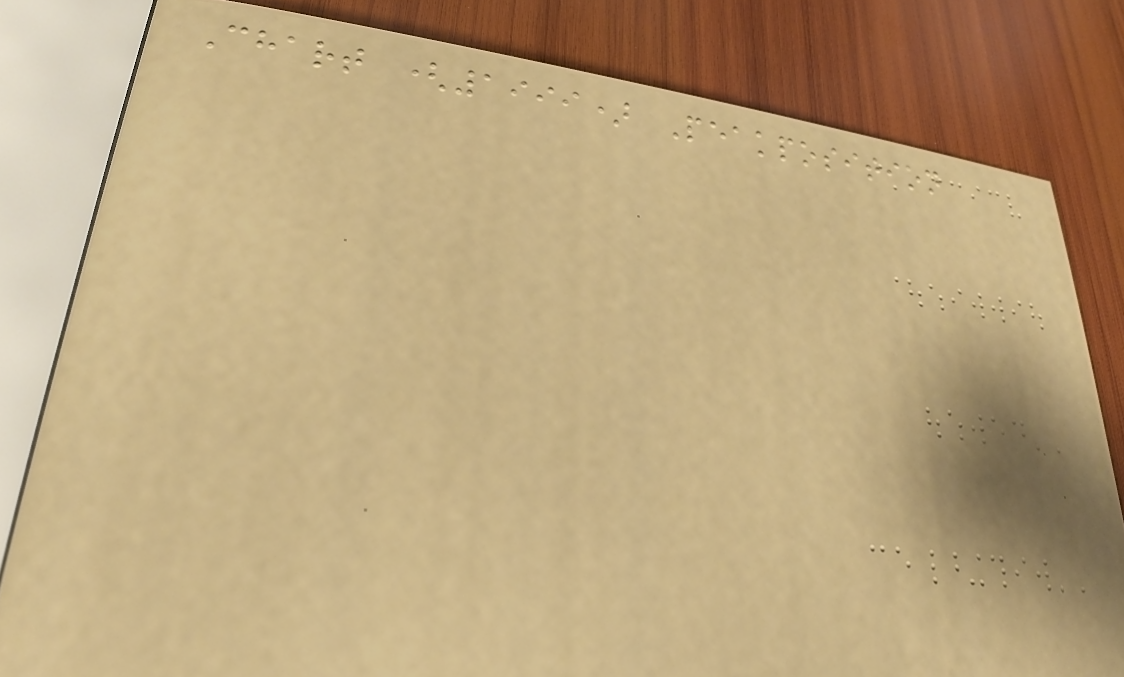Chart (1999) Peakposition
